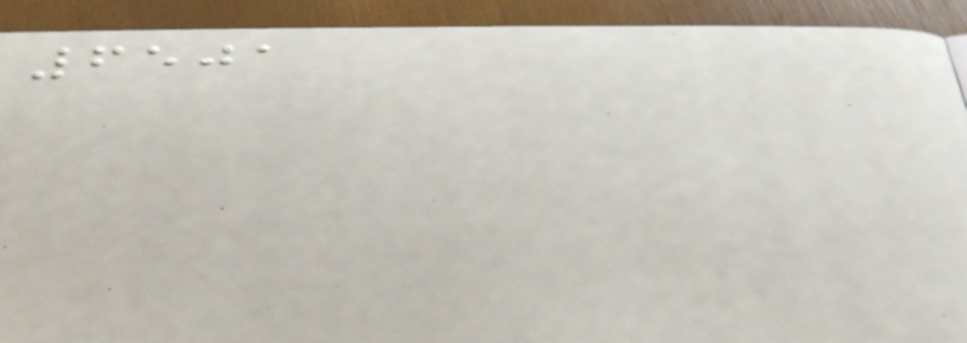6501
